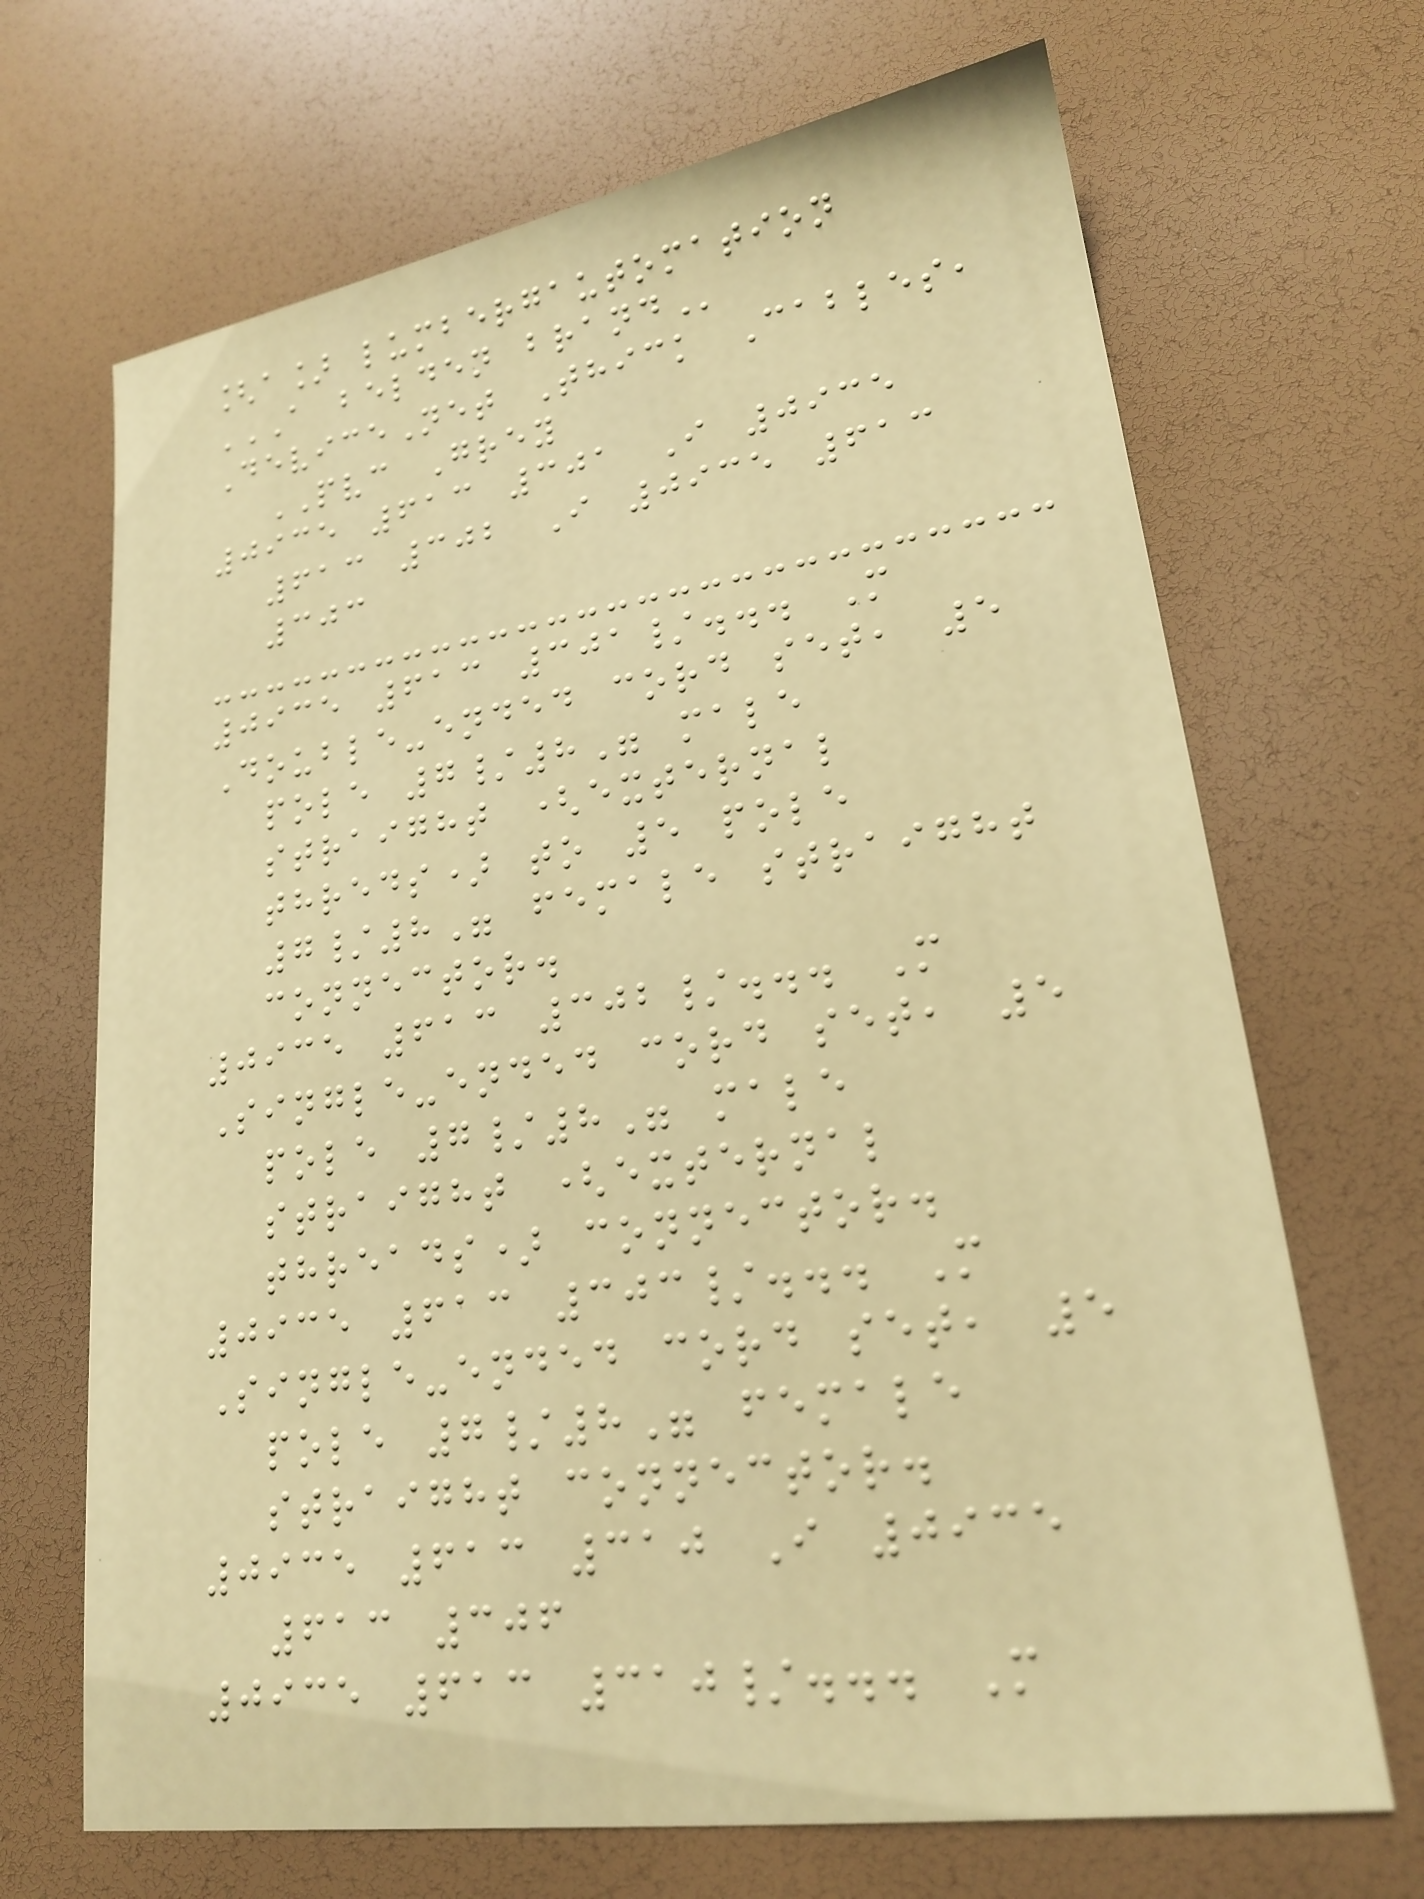[a] lumbergautomation
A BELDEN BRAND
DeviceNet Thick Cables,
PVC Grey
0935 613 301 I 0935
613 302 I 0935 613
303
0935 613 301/... M
Double-ended cord set, 5
pole 7/8" male
straight (external
threds) to 5 pole
7/8" female straight
connector.
0935 613 302/... M
Single-ended cord set, 5
pole 7/8" male
straight (external
threads) connector.
0935 613 303/... M
Single-ended cord set, 5
pole 7/8" female
straight connector.
0935 613 310 I 0935
613 306
0935 613 310/... M
